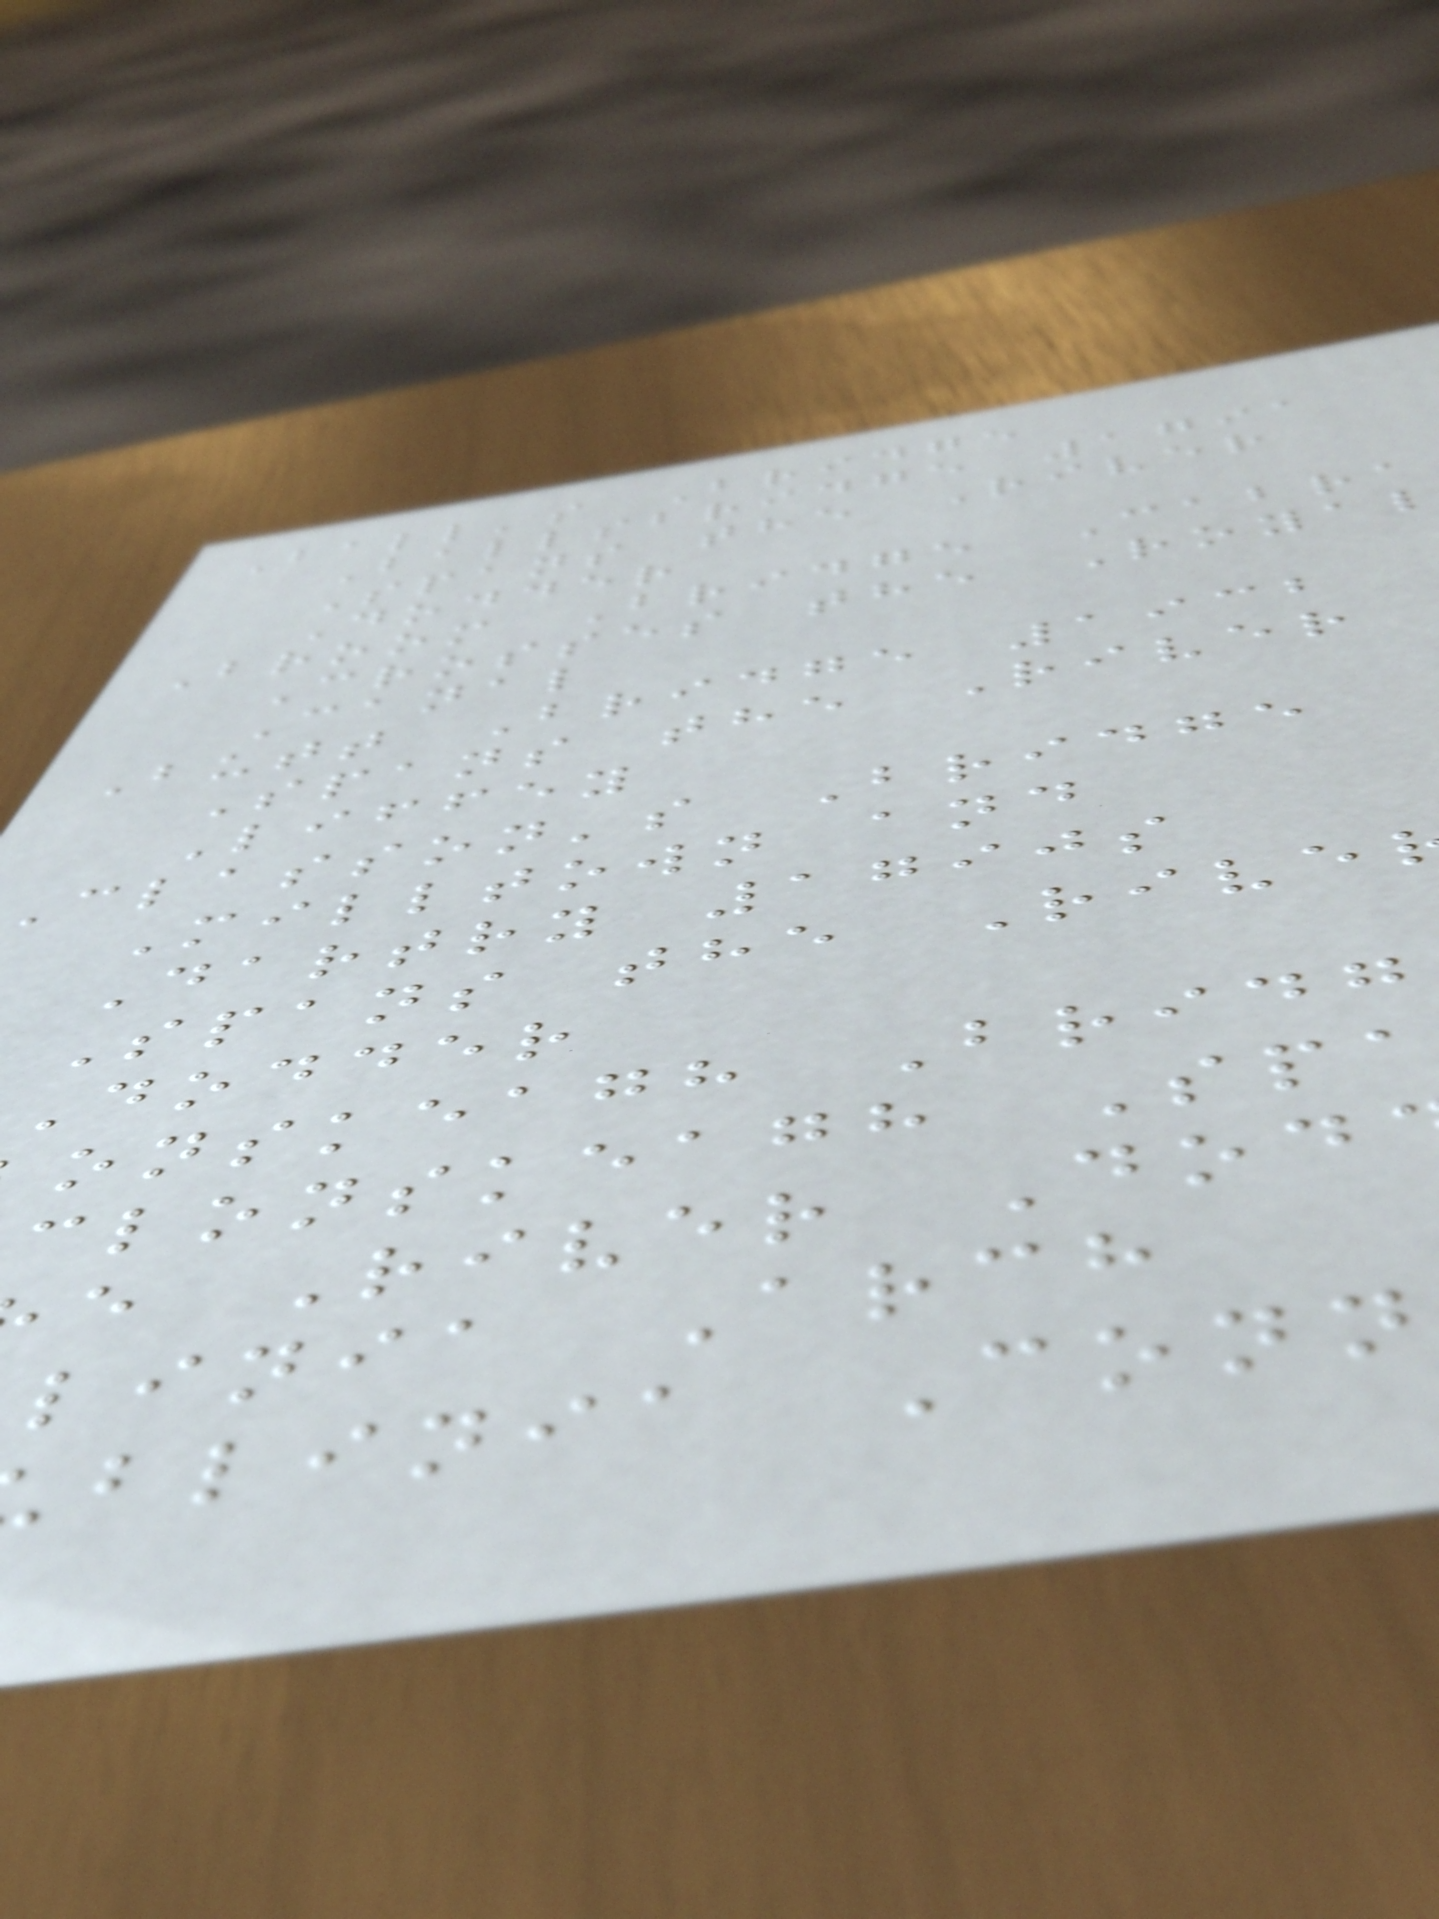Ball's Bridge
Ballsbridge 1791
Spans the River
Dodder
Broom Bridge Cabra
Crosses the Royal
Canal
Butt Bridge 1932
Spans the River
Liffey
classon's Bridge
Milltown and
Dartry 1790s
Spans the Rive
Dodder
onskeagh Bridg
clonskeagh Spa
e River Dod
linia Arch
blinia Conn
